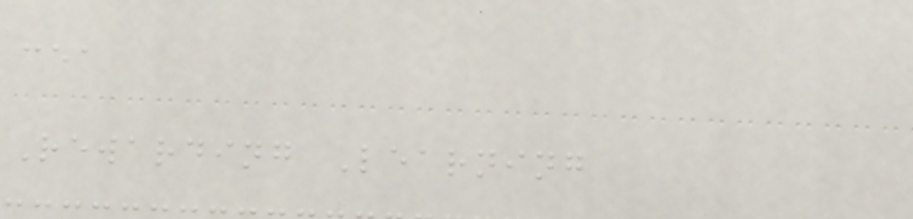cea
Rewarding Learning
